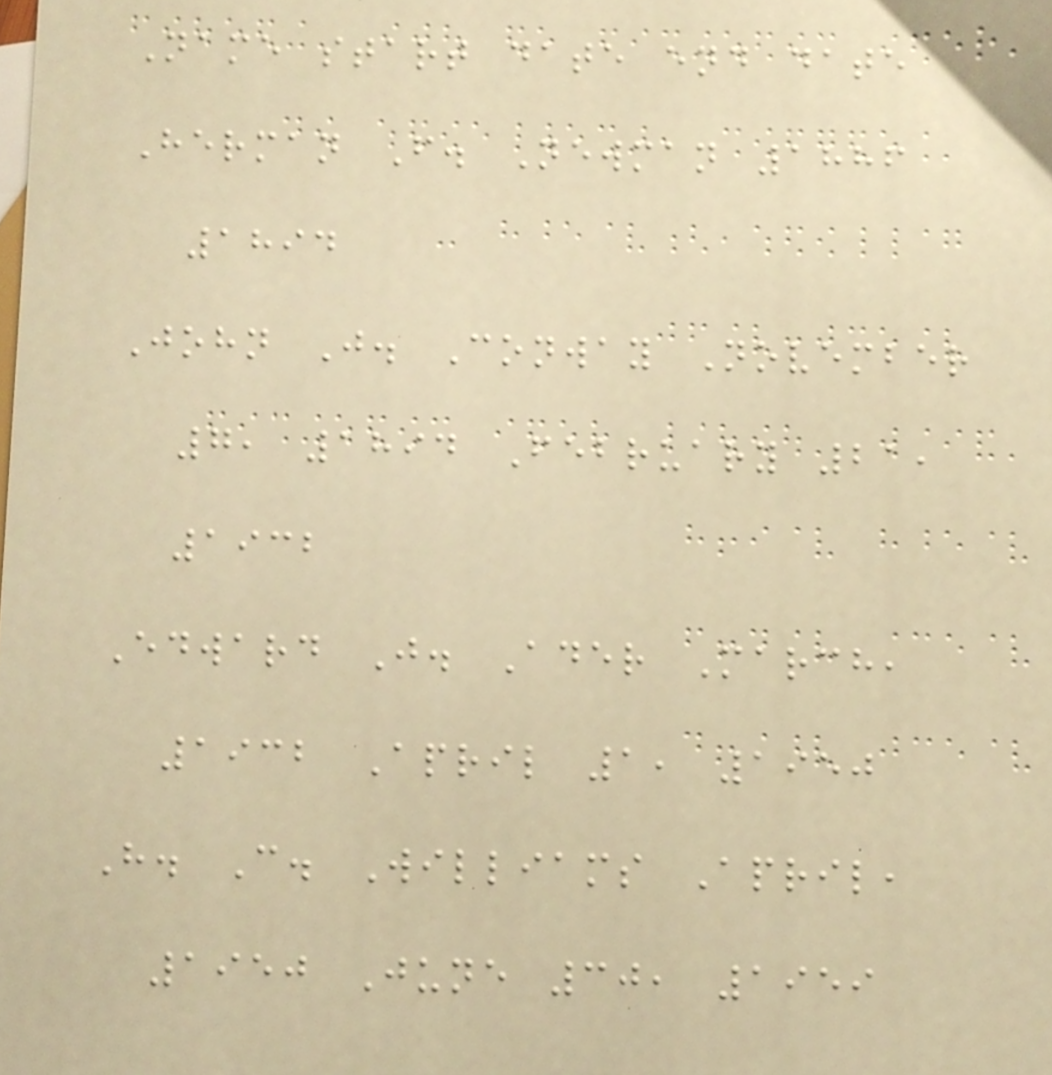Name start date end date
Herman F. Newman 1886
1894
John J. Conway November
7, 1894 February 21,
1932
Edward J. Ader March,
1932 April 1, 1950
H. C. Williams April,
1950 June 30, 1959
